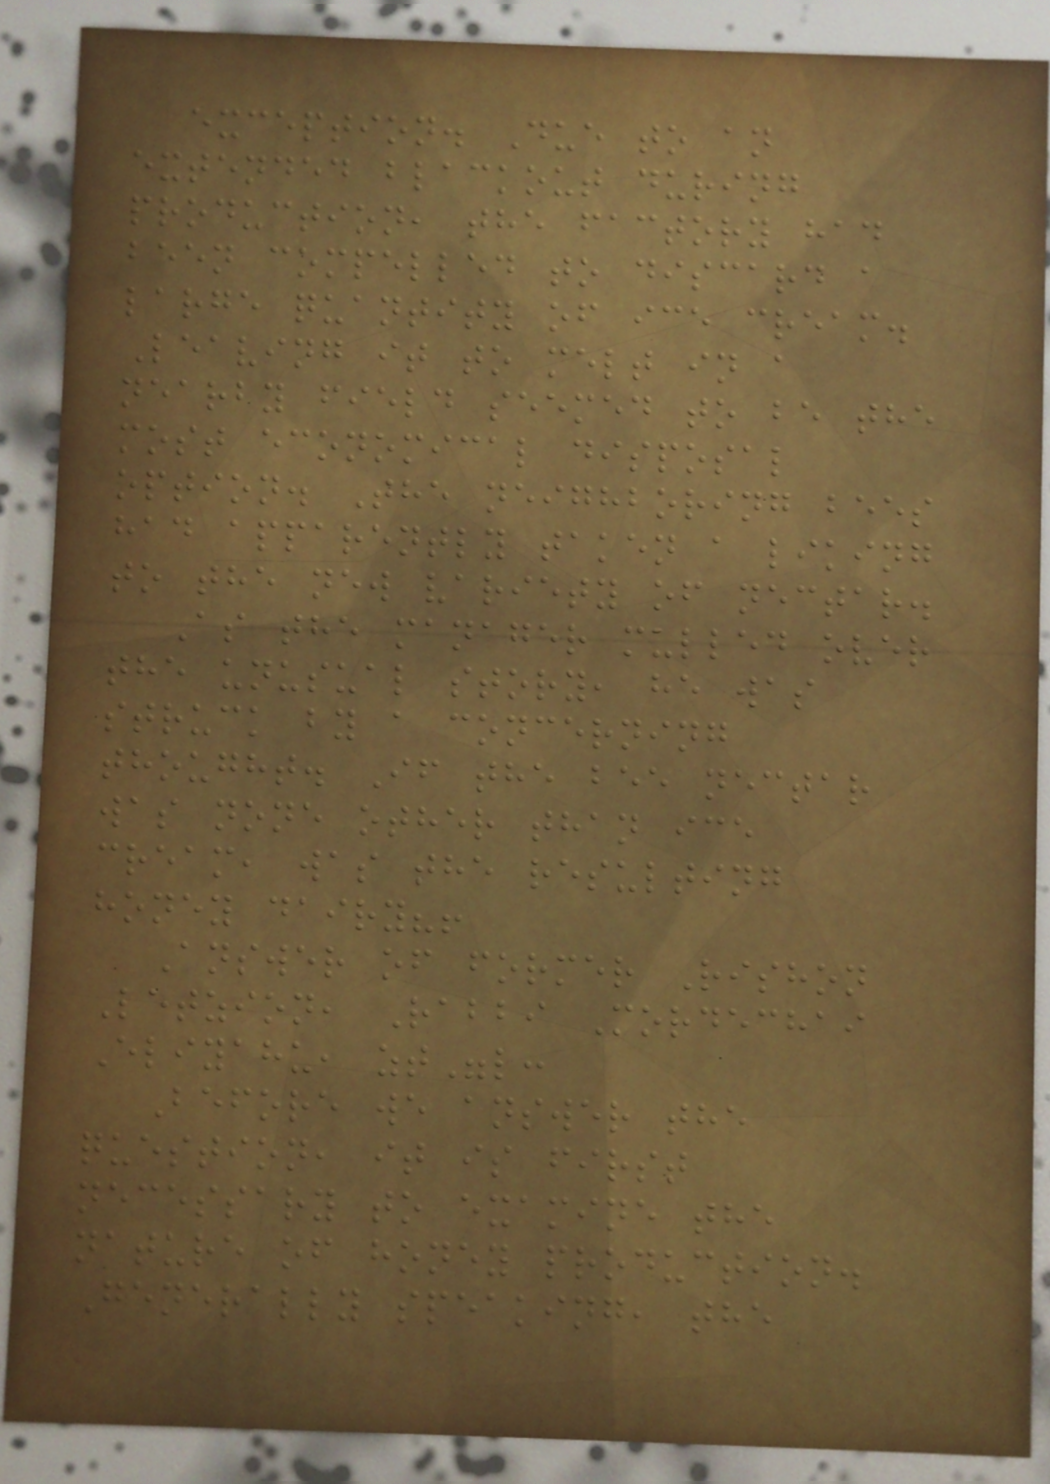exception. Due to an
extended blackout during
production, the factory had
been compelled to discard a
large quantity of ice cream.
Leaving it to melt in a
nearby field seemed to be the
most economical disposal
option. The neighboring bees
had apparently taken a liking
to the new variety of nectar.
As the manager mulled over
the unusual story, he was
struck by a concerning
thought. If the bee nectar
was none other than ice
cream, was the resulting
honey dairy?!
Answer of former Rishon
Letzion, Rabbi Mordechai
Eliyahu, zt"l:
Before we answer the
question, it is first
necessary to examine the
nature of honey production.
Generally speaking, the
